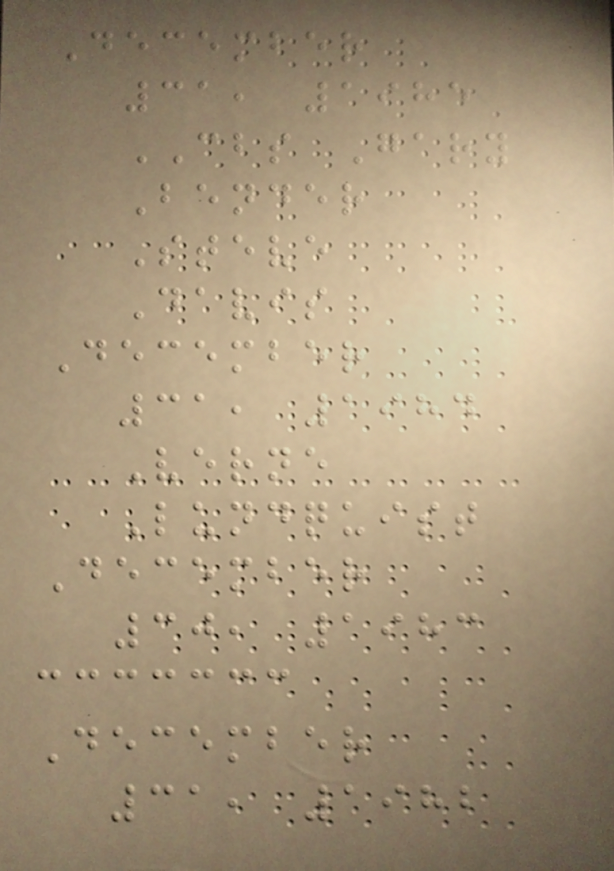December
31, 1985
CBS Gary
Bender
Steve
Davis
December
31, 1984
Verne
Lundquist
December
30, 1983
December
31, 1982
